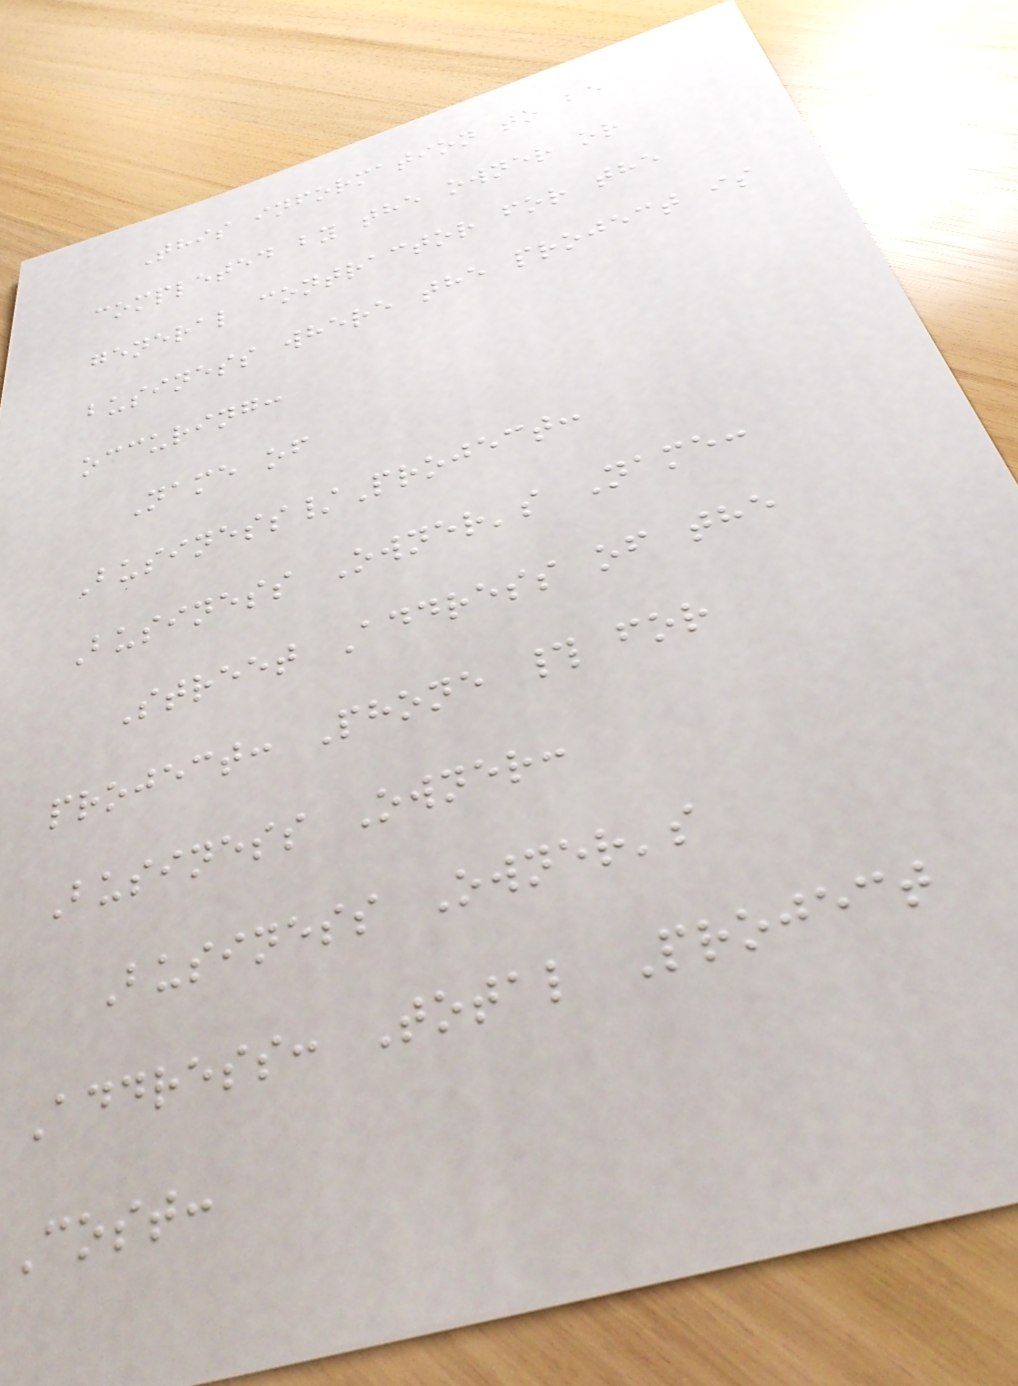This information to be
completed by the owner or
general contractor for the
business where the project is
occuring:
Name of
Business/Project:
Business Owner's Name:
Street Address of the
project: Phone # for
Business Owner:
Business Owner's
Address: Total Project
Cost:
